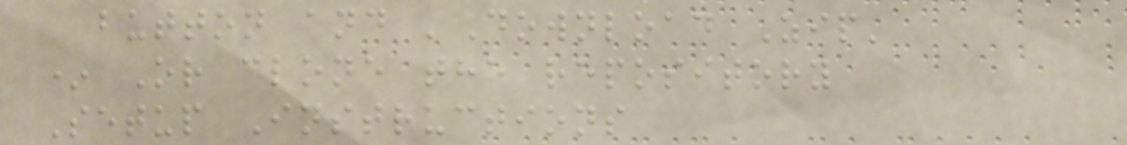button and 'Download Zip'
* Or clone the repository
Setup Instructions
